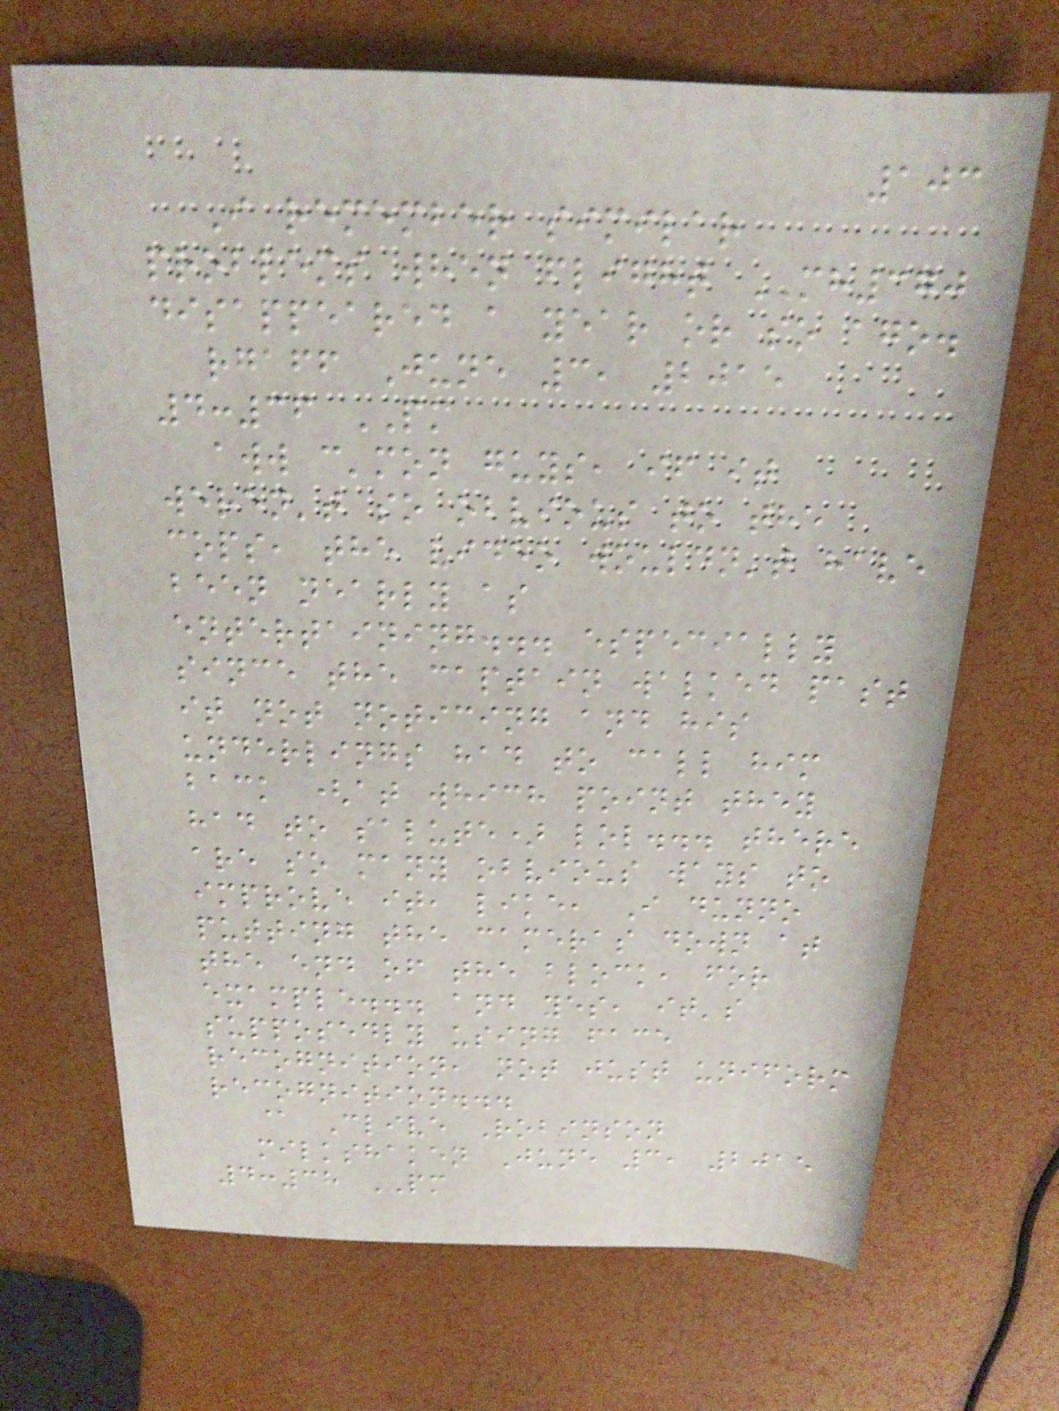103
I remember similar
problems when flight MH370
disappeared a year or so ago.
rgaff June 3, 2015
4:36 PM
aww c'mon guys, if it
weren't so obvious to the
cops, the video wouldn't have
been nearly as
entertaining... especially
since the captain walked past
it not noticing and his
underlings had to call him
back (at which point they
had to salute) lol... there
are so many obvious ways to
improve it, like, I dunno
putting the cameras down at
the end of the block, for
example... and yes, it's
supposedly using face
recognition, not just uniform
recognition...
@ Clive Robinson
milkshaken June 3, 2015
4:38 PM
